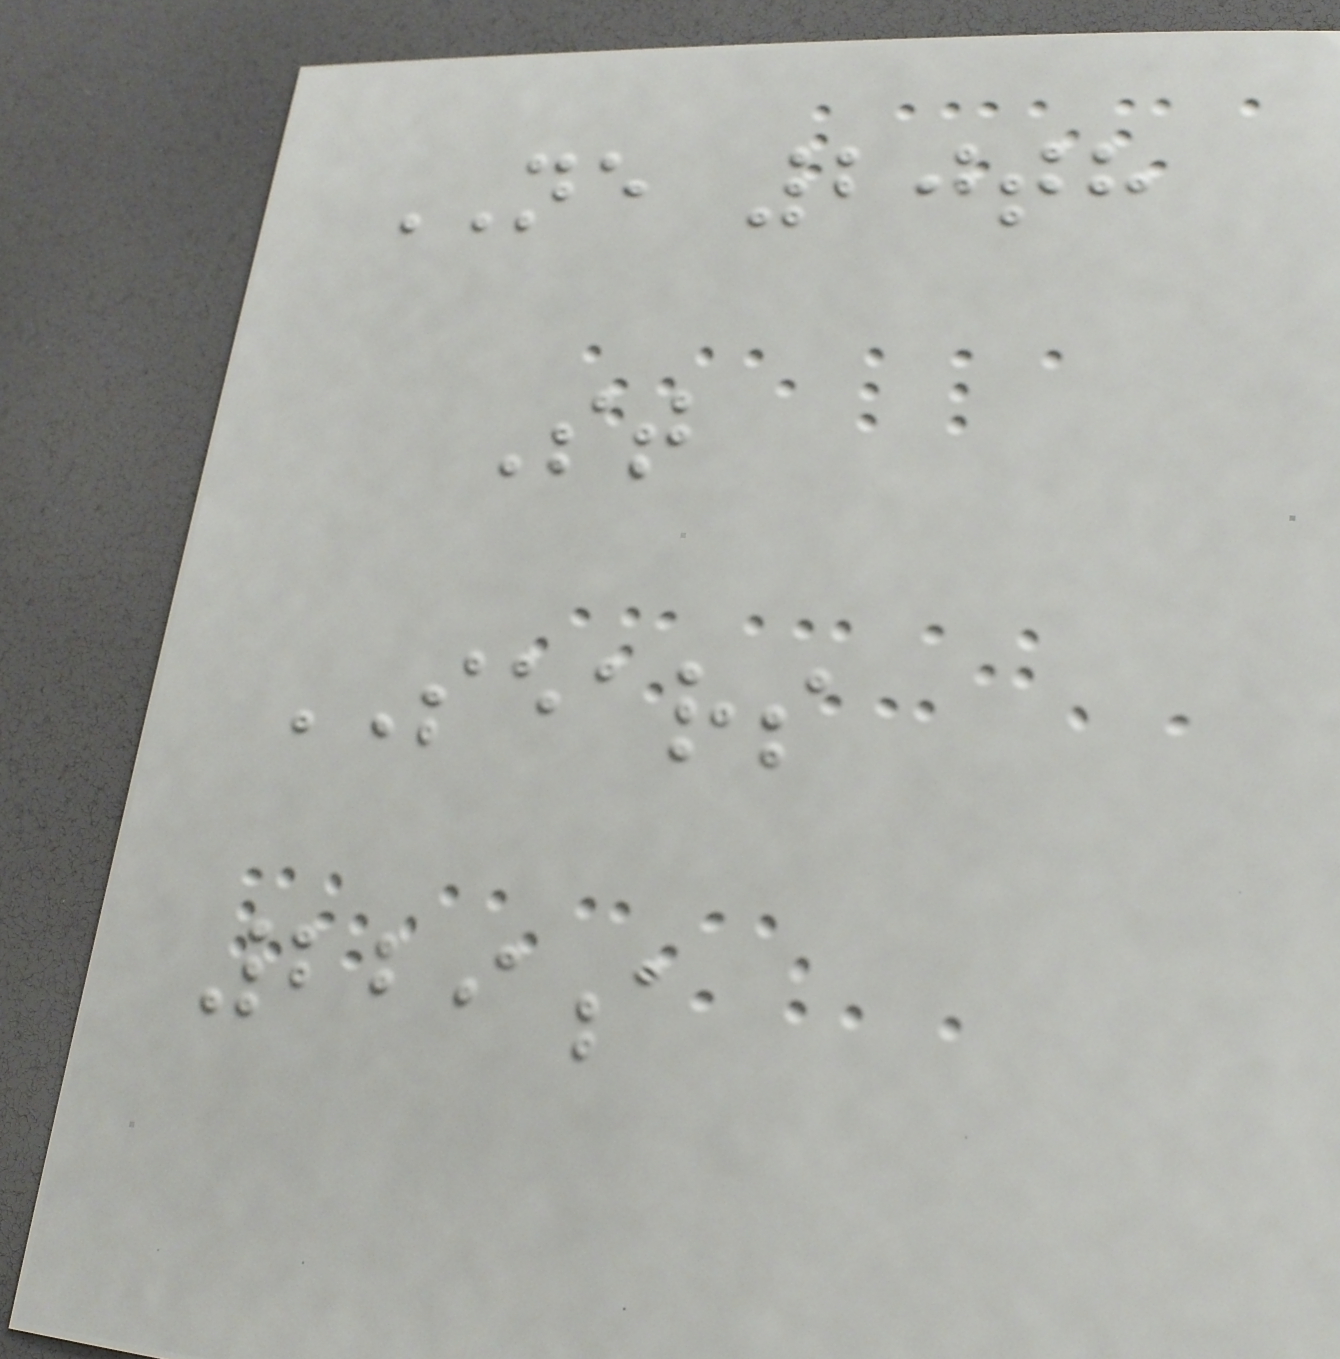NE 20th
St
SEARS
229a
